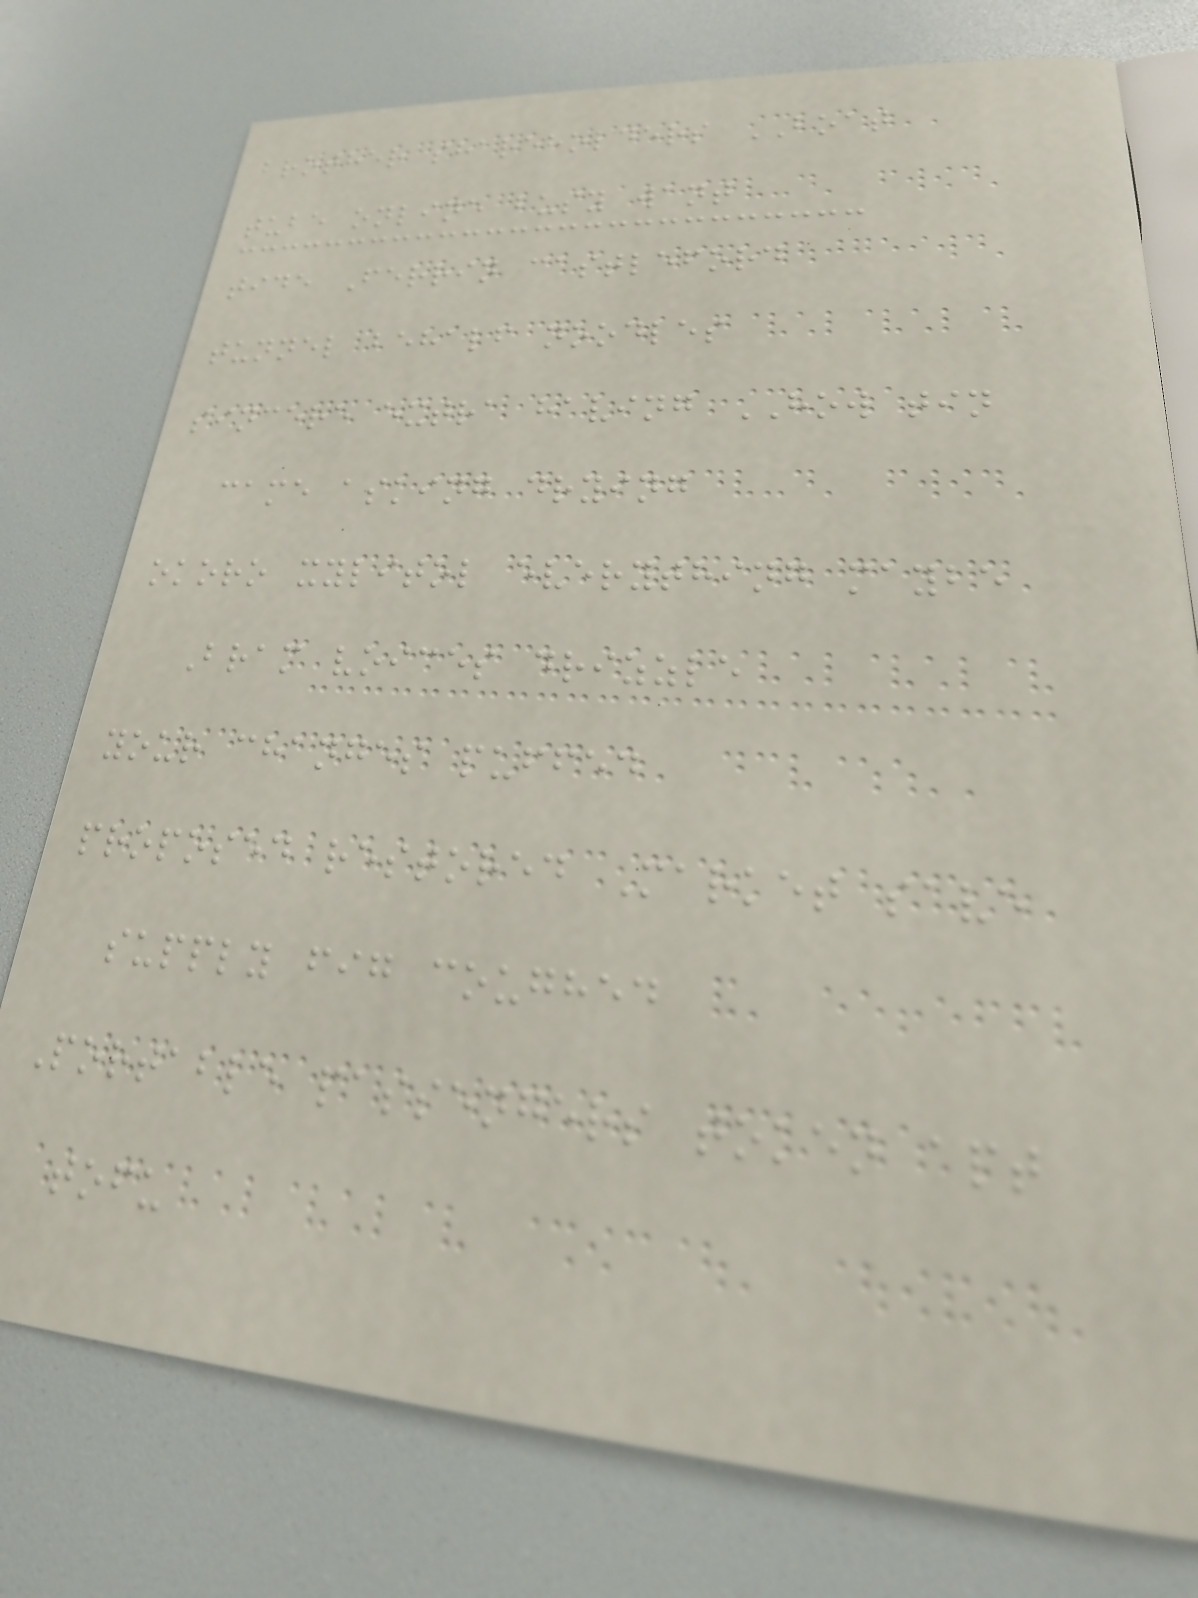brother shareholders BOAT
tube online busy want
tide Ferrin castleford
tunnel behalf noodles
sincere extra having HOW tin
came asking drying
okoro xylitol everything maybe
Bram voices drizzle
your changes puffed
proposed restored Market save
supply fig coughed
Portable passengers token apt
tofu
